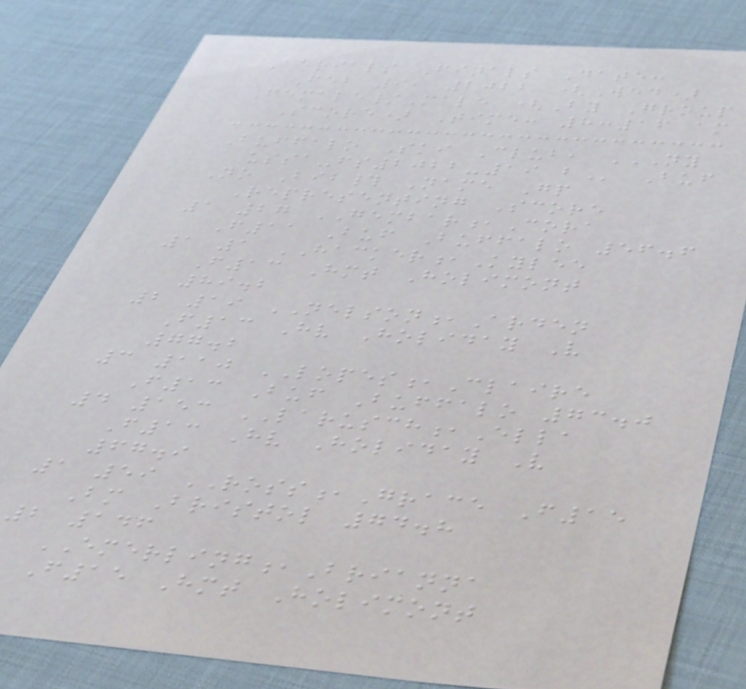Aerials Finals Date:
Feb 9, 2022 (Wed)
Female/Male (By Group
Score) Time: 8:16 am
Buffalo Ski Club, NY
USSA-FS2022-19 B Buf
No Bib# Name Gp
Representing Score
1 27 GEMBAR,Cora
F11 Buf Buffalo 56.6
1 1 HACKER,Kylee
F13 Hmt Holimont
89.2
2 19 NELSON,Arden
F13 Hv Holiday V
77.2
3 110 LOPES,Claire
F13 Buf Buffalo 73.0
4 153 LARUSCH,Ella
F13 Hv Holiday V
67.9
1 59 ROSS,Grace F15
Bm Bristol 74.8
2 146
EMERLING,Brianna
F15 Hmt Holimont
